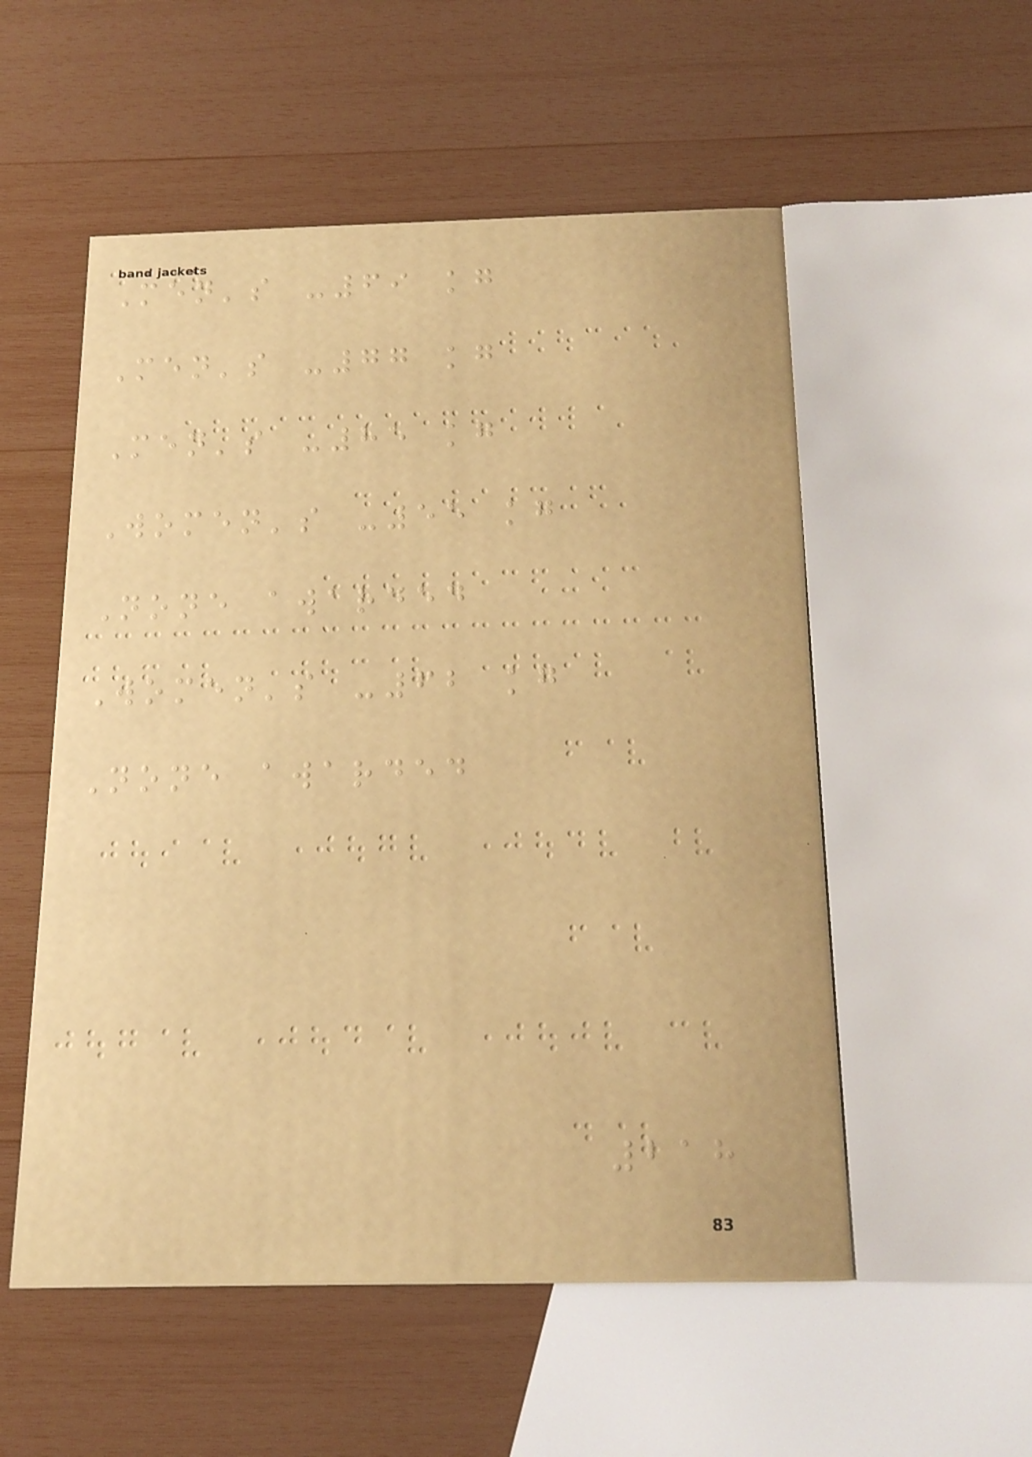Men's -69 kg
Men's -77 kg
Men's -85 kg
Women's -55 kg
None awarded
Women's -62 kg
None awarded
218
